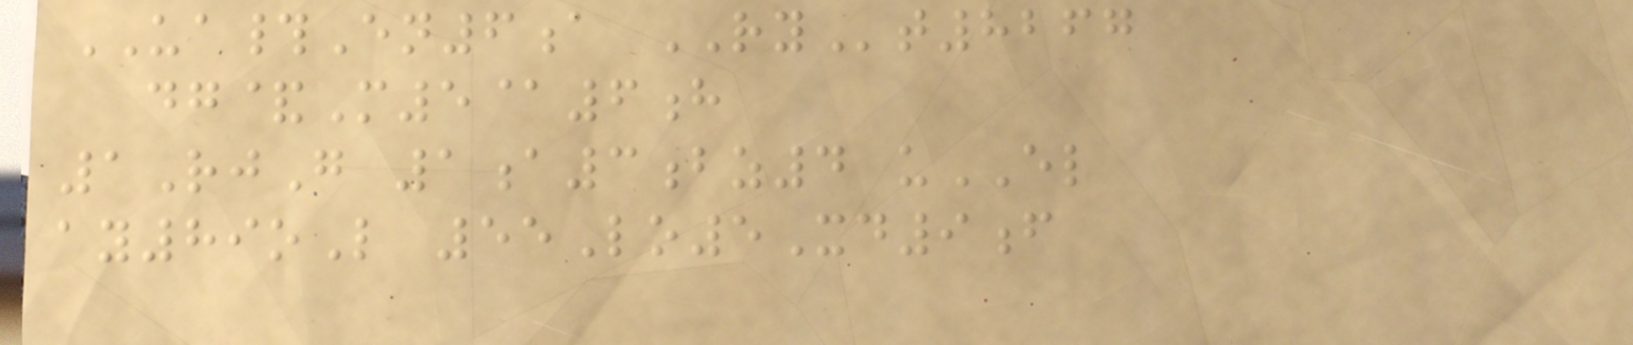UA#En6a RYt8267
dg&M5@6h
1RjG 1a3bz4 uEL
ay89oL 55Lo5Xd9f
